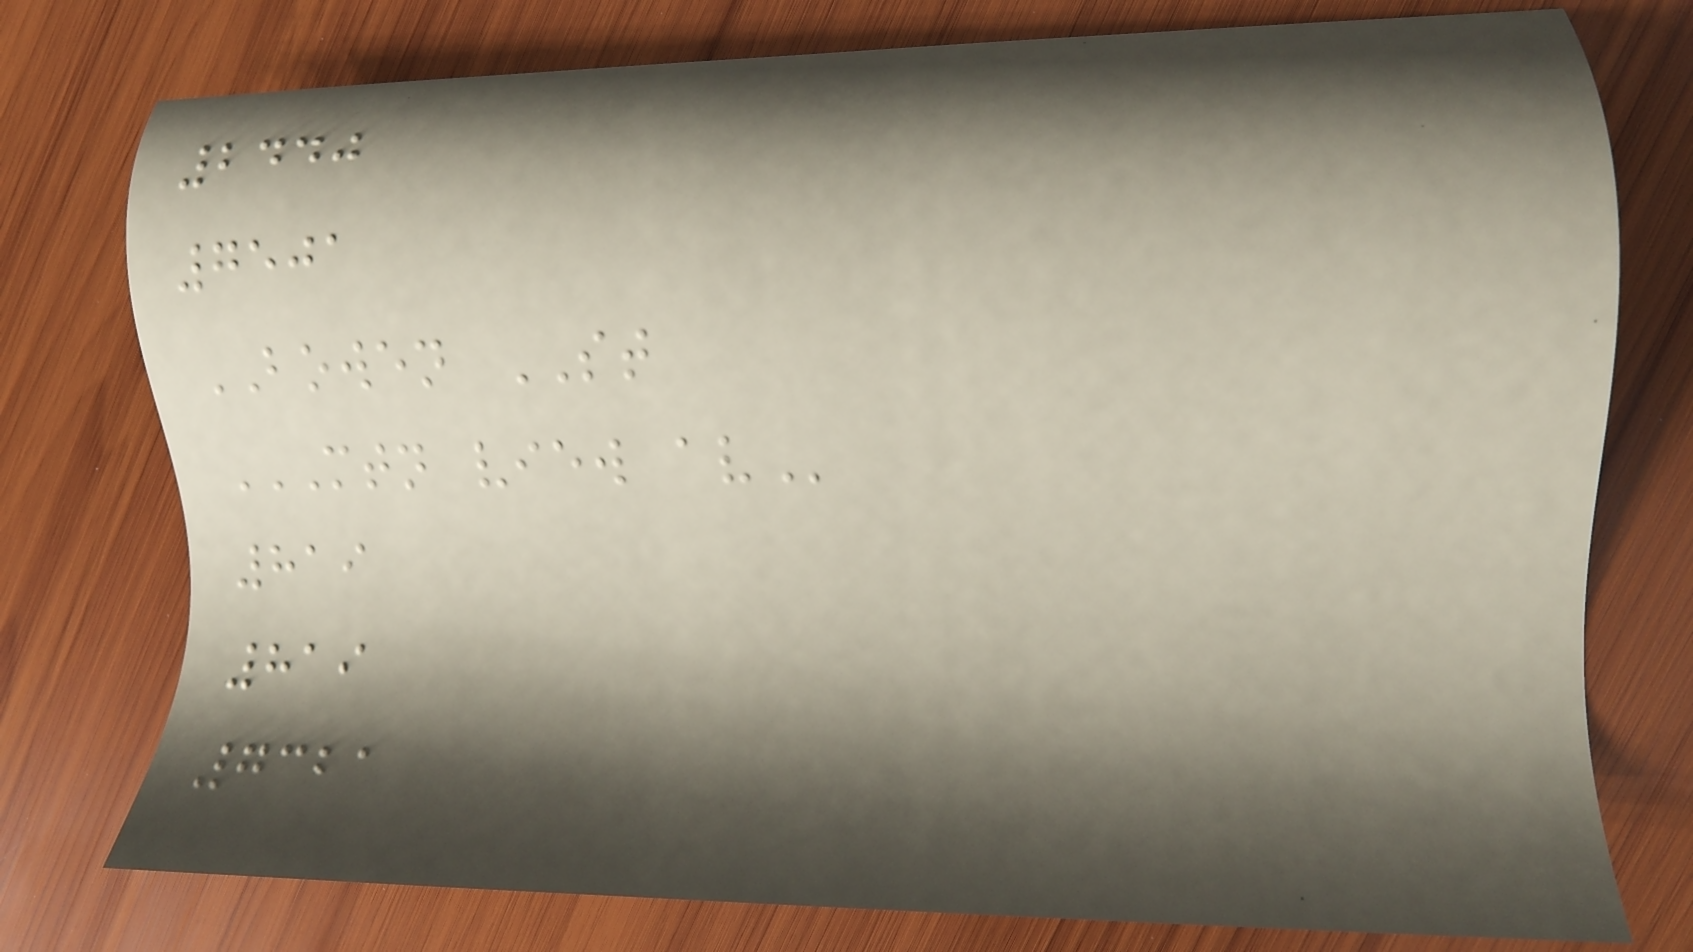2440
7501
BOWEN ST
MTN VIEW AV
819
819
7321
